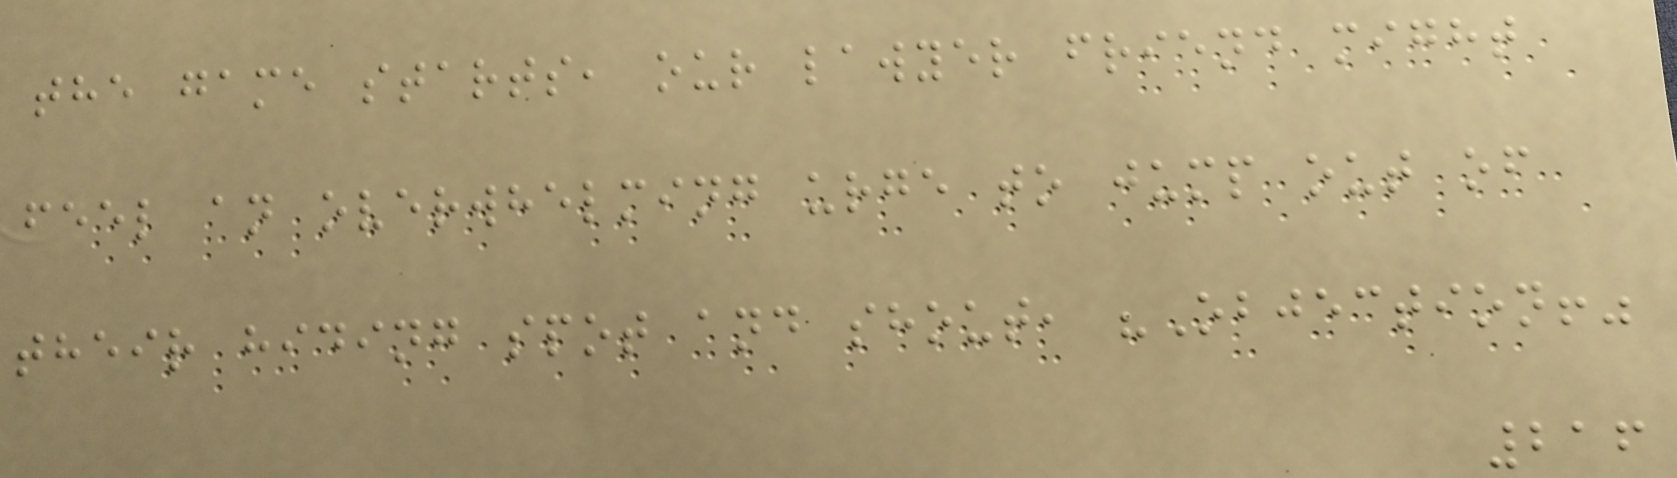the game starts, our lawyer friend might
feel an overwhelming urge to jump out of
their hiding spot and shout, "Objection!"
216
